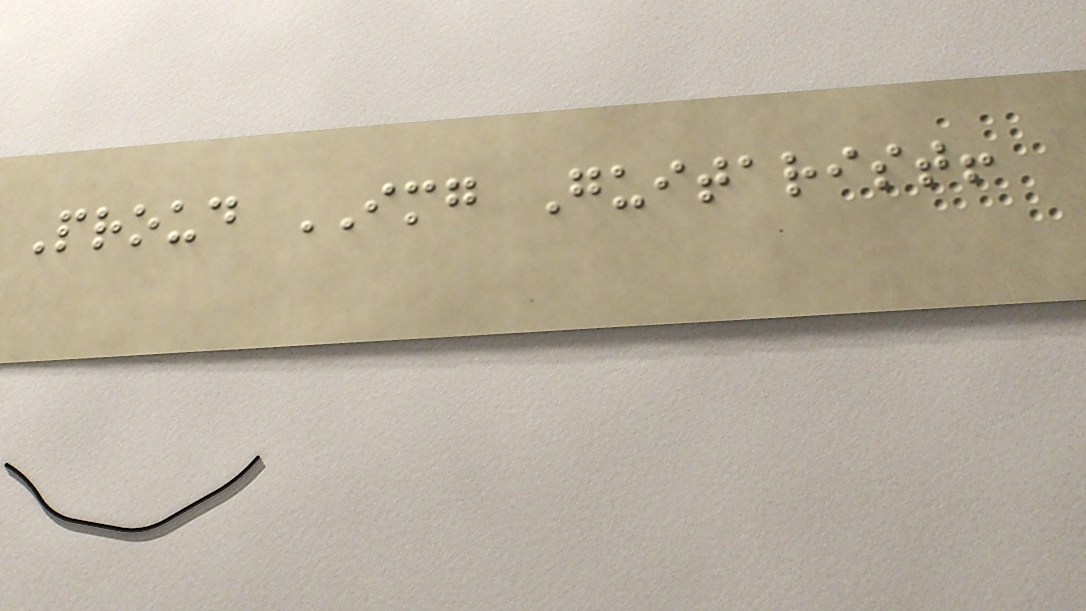Proud IMG Guitarist!
